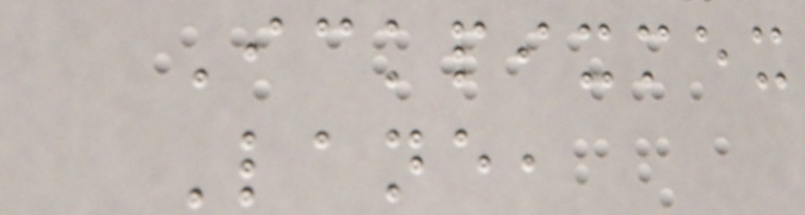Ickpixmex
Lane,
